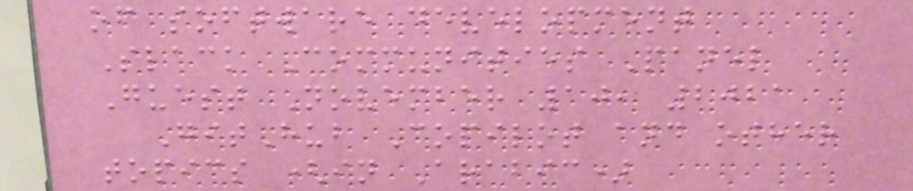of software development
Slack Communities Panel
Guest November 10, 2021
GitHub Copilot and other
topics (in Arabic)
